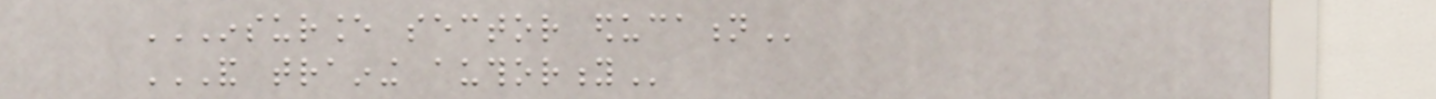INSURANCE SECTOR EDUCATION
AND TRAINING AUTHORITY
